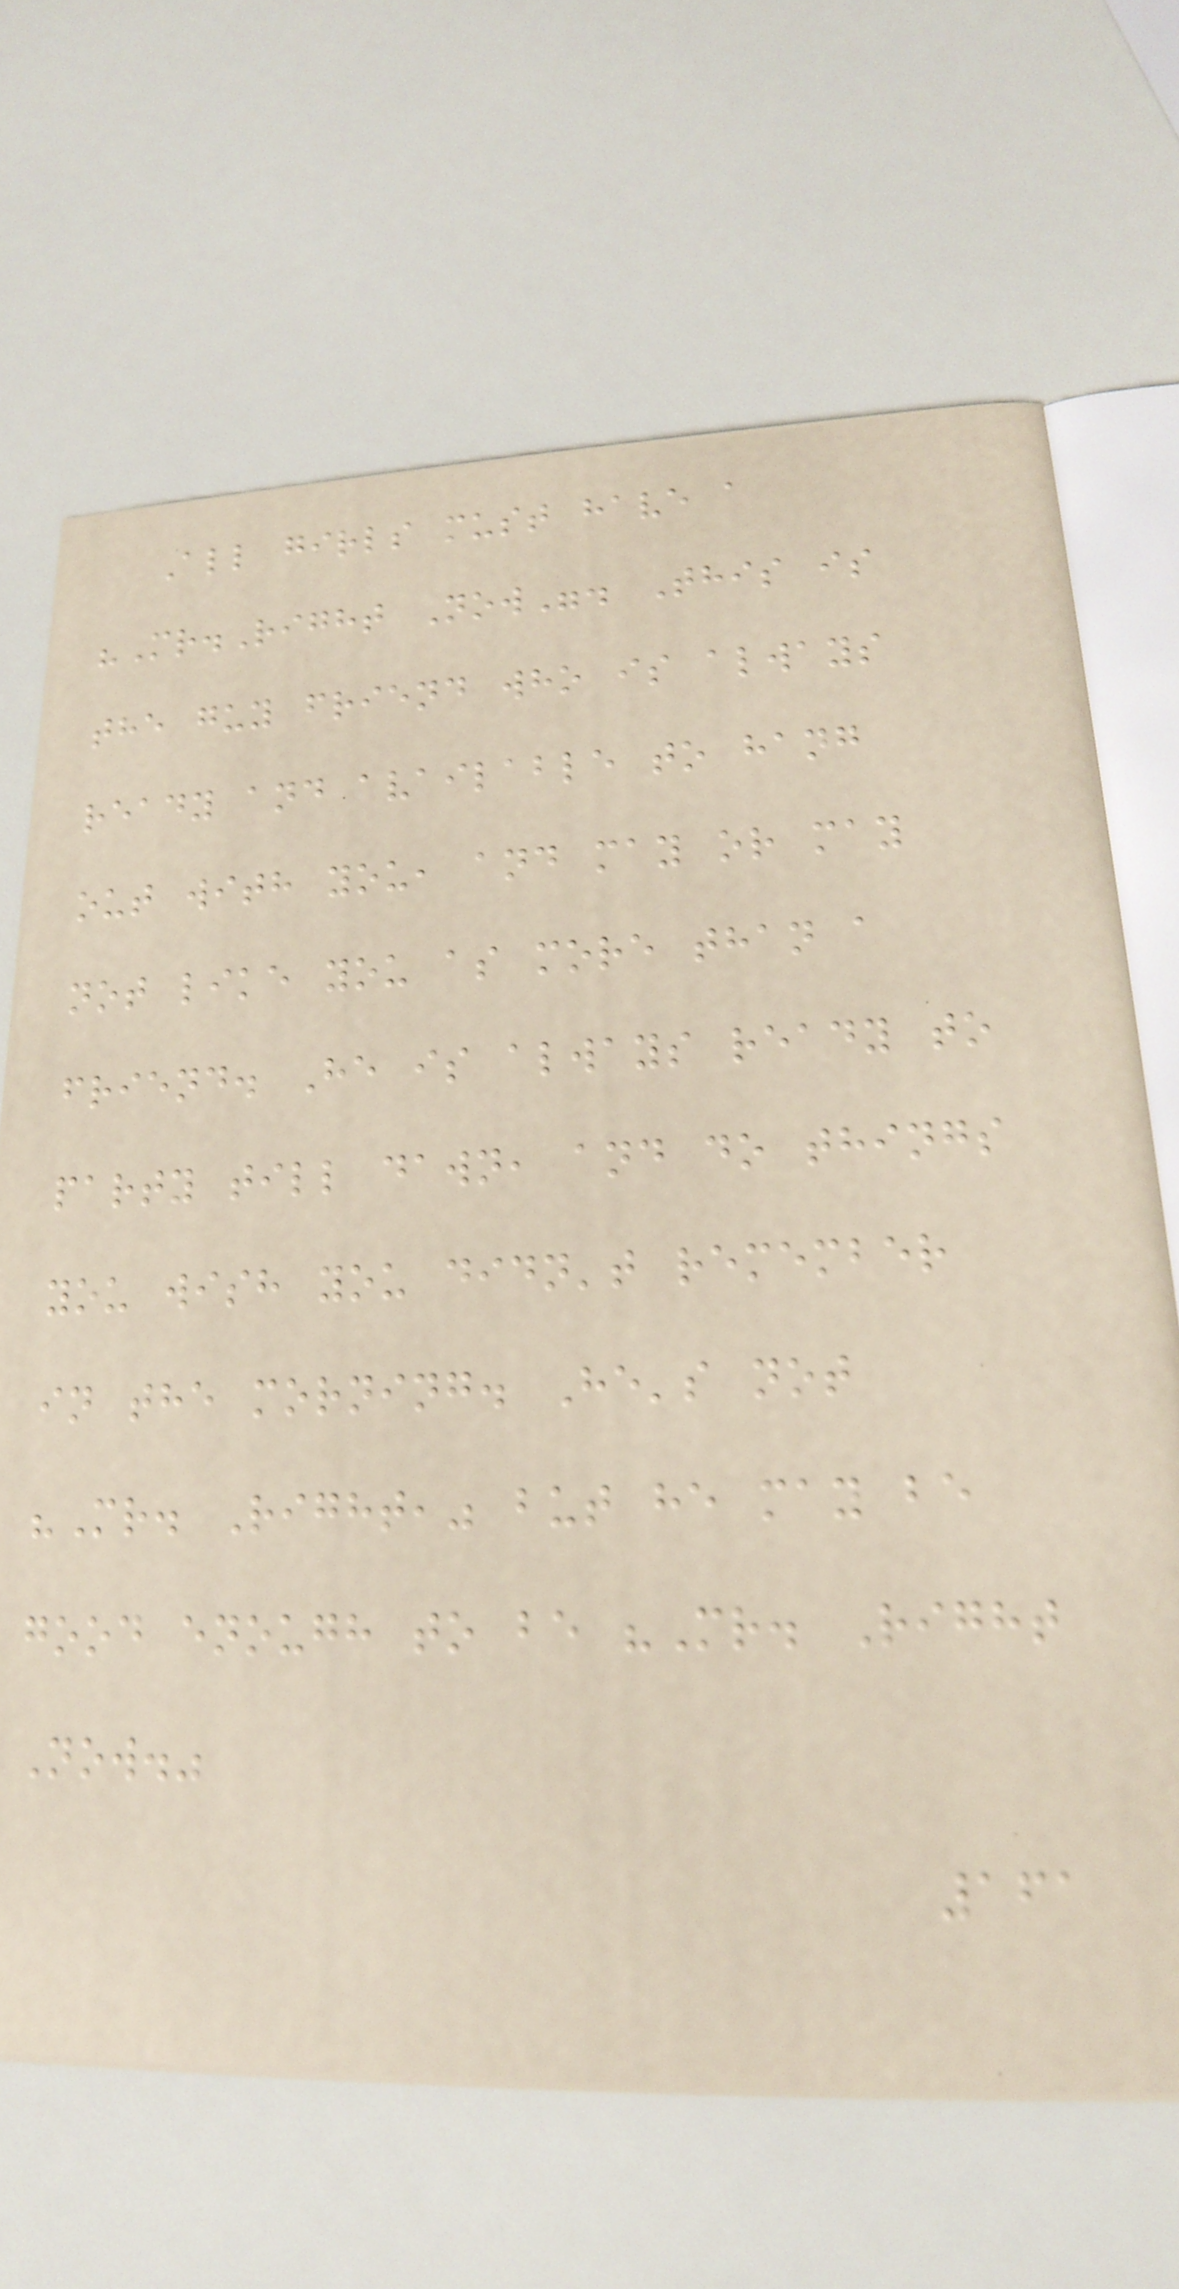All girls must have a
"Mr.Right Now". This is
the guy friend who is always
ready and available to hang
out with you, and may or may
not like you as more than a
friend. He is always ready to
party till dawn, and do things
you wish you didn't remember
in the morning. He's not
"Mr. Right," but he may be
good enough to be "Mr. Right
Now."
161
